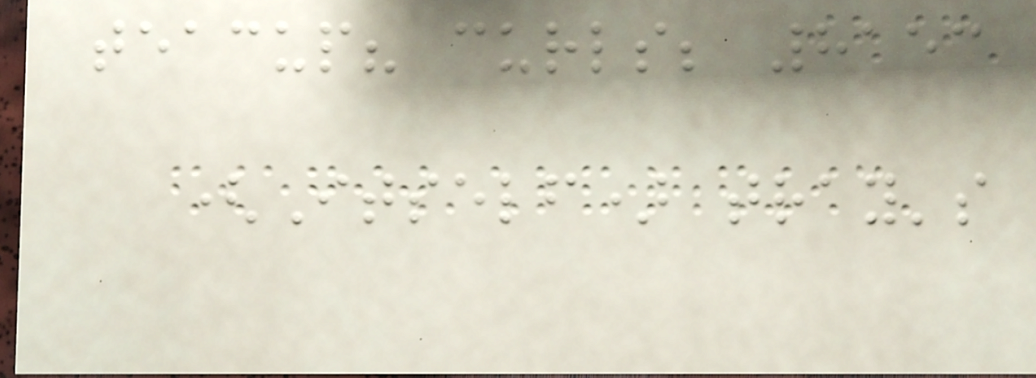teacup? curls; 8153
(Itself) tray's
